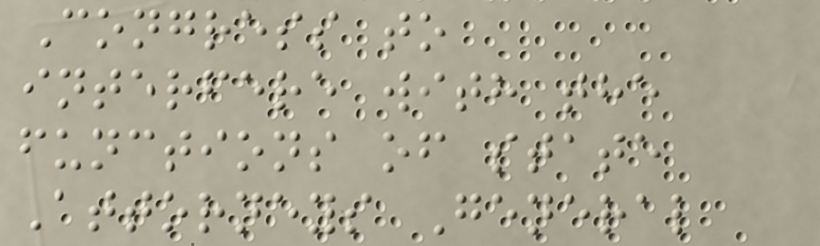Congress to
interfere with the
functions of state
Attorneys General
